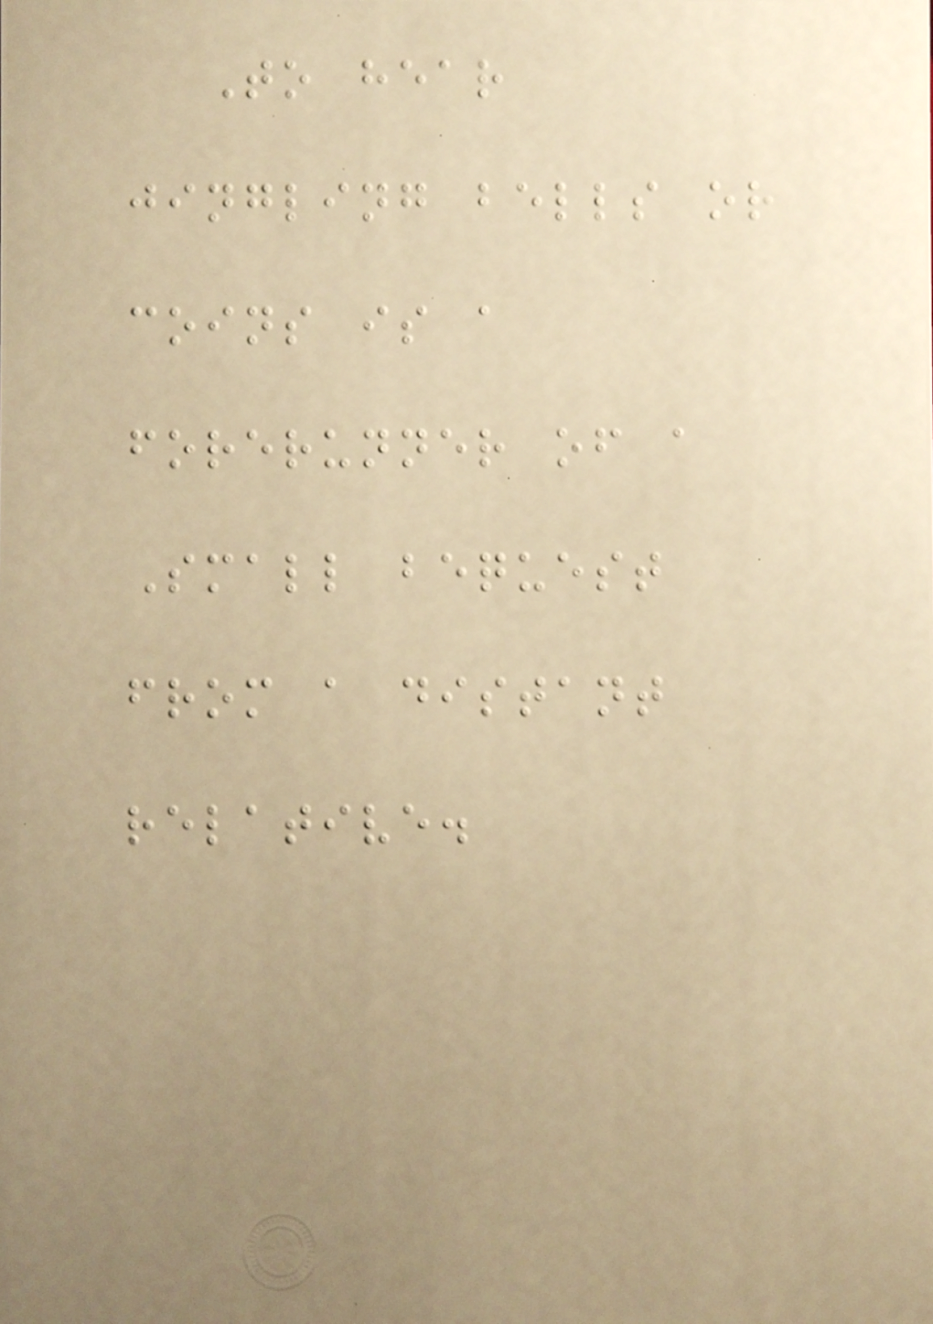To hear
jingling bells or
coins is a
forerunner of a
Small bequest
from a distant
relative.
